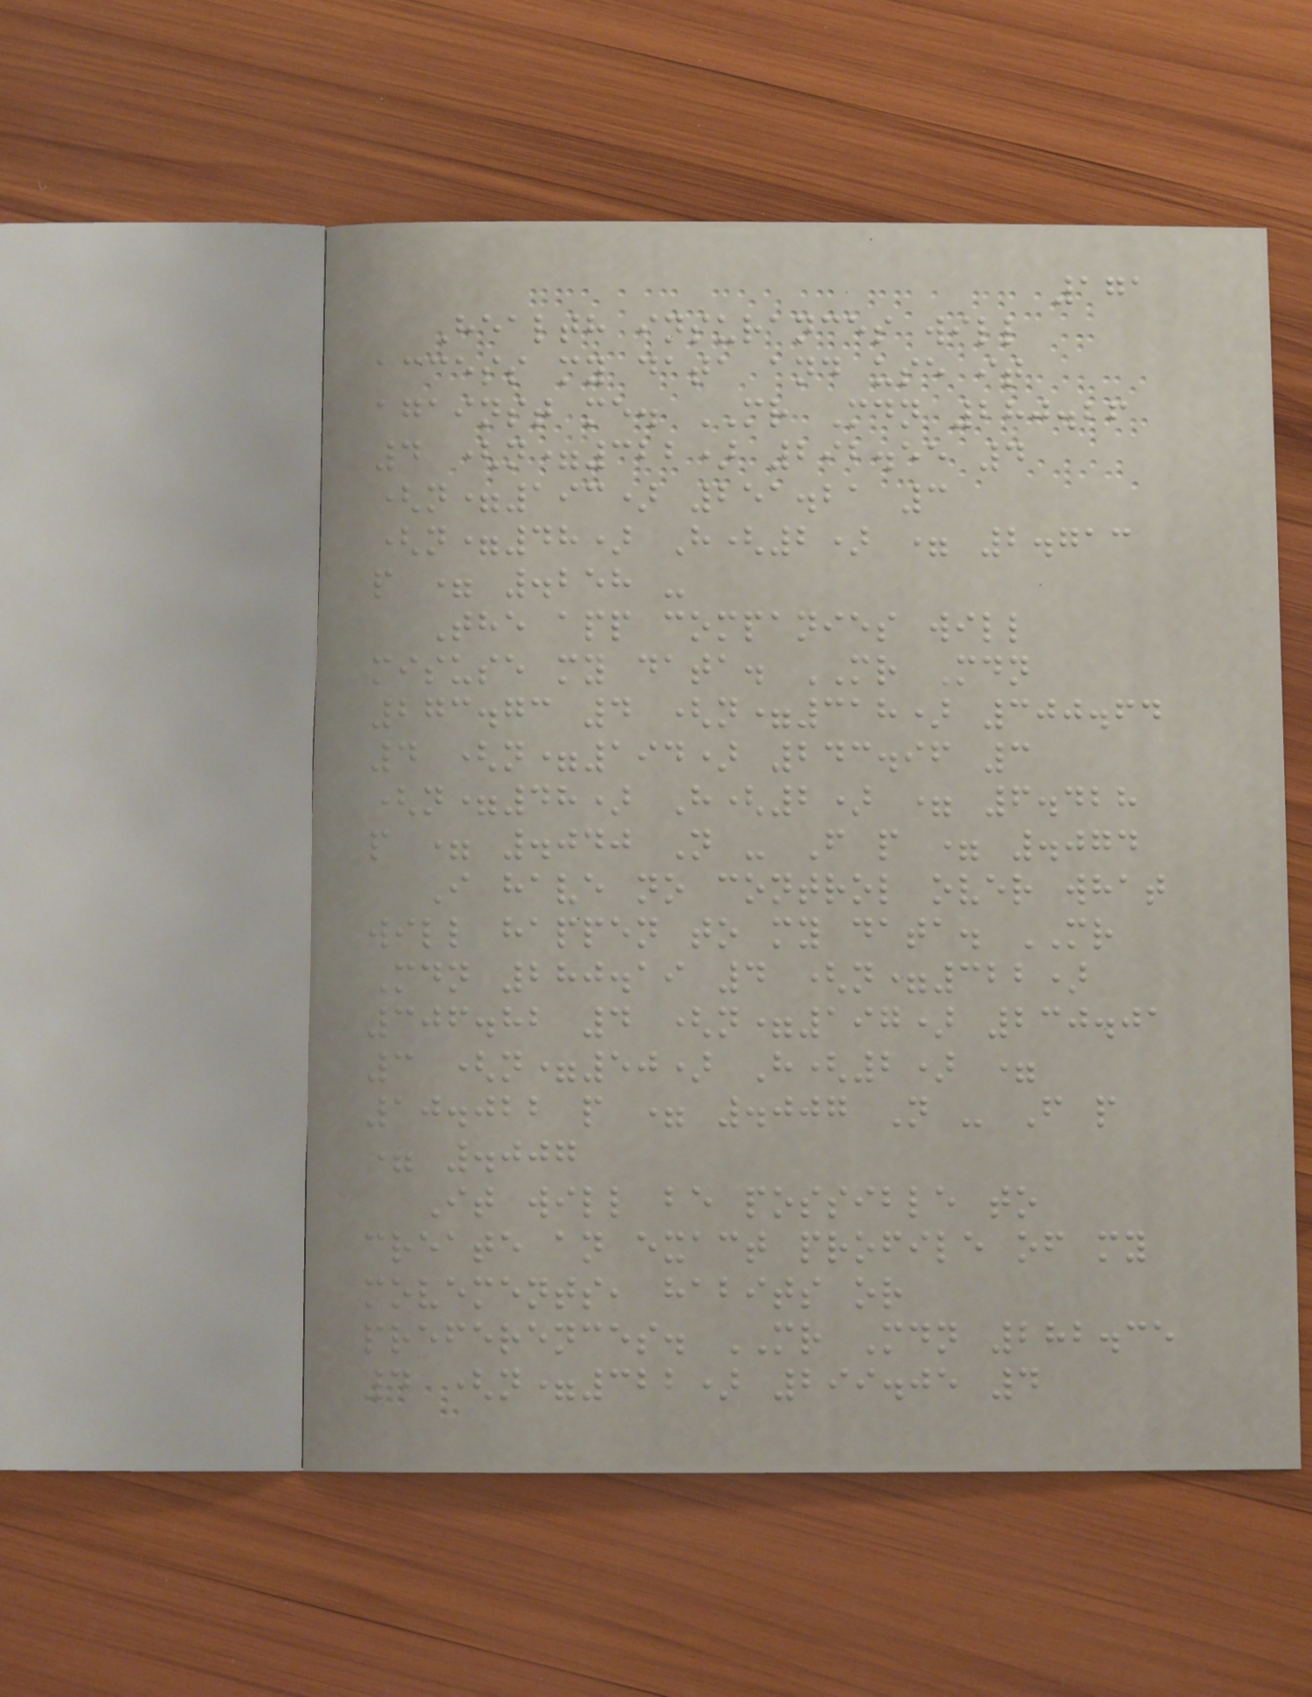171
Health insurances will
access my data and use it
against me. MR Mdn 280.26
4 (n=322) 292.55 4
(n=193) 251.21 3
(n=48) H(2) = 2.713
p = .258 -
The app companies will
misuse my data. MR Mdn
273.73 4 (n=318) 300.64
4 (n=194) 243.96 3
(n=48) H(2) = 6.428
p = .040 N - F p = .074
I have no control over what
will happen to my data. MR
Mdn 280.19 4 (n=322)
306.82 4 (n=197) 230.01
3 (n=50) H(2) =
10.022 p = .007 N - F p
= .007
It will be possible to
create an exact profile of my
movements, habits or
preferences. MR Mdn 282.35
4 (n=322) 299.05 4
